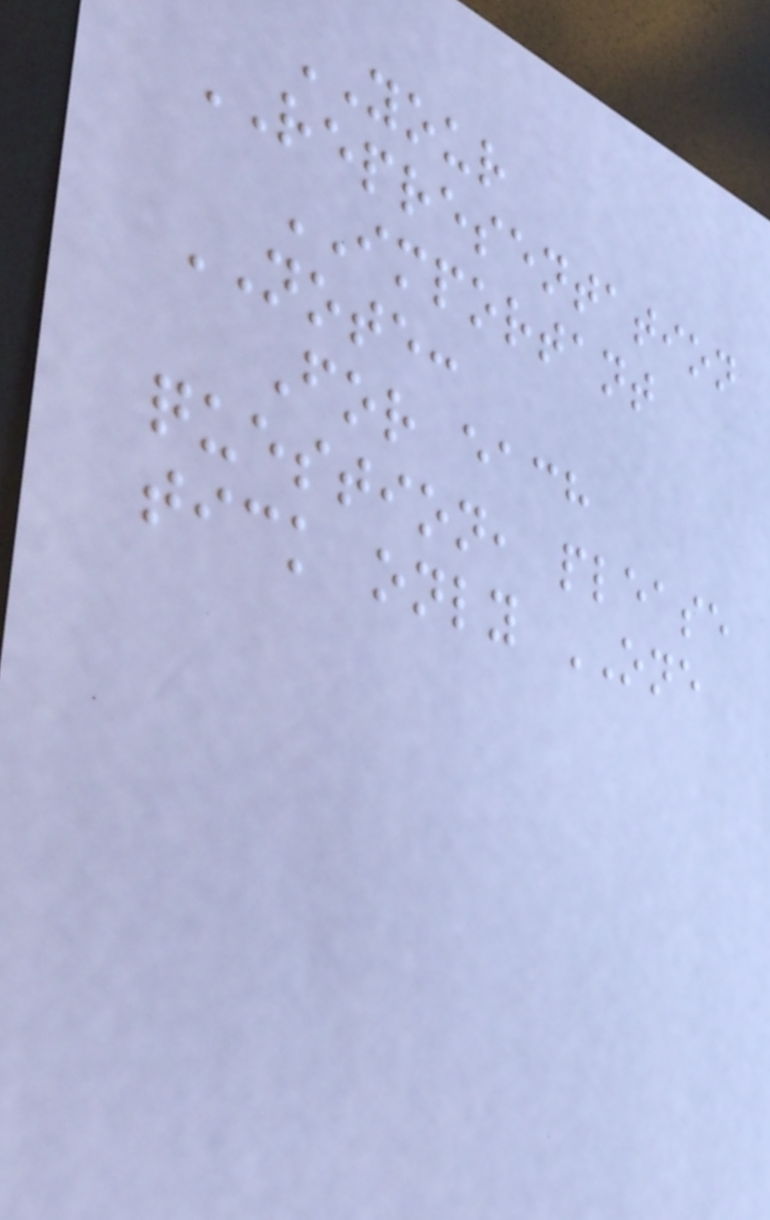YOUR
REPRESENTATION
IMPORTANT
NOTE:
For each
question, please
tick only ONE
